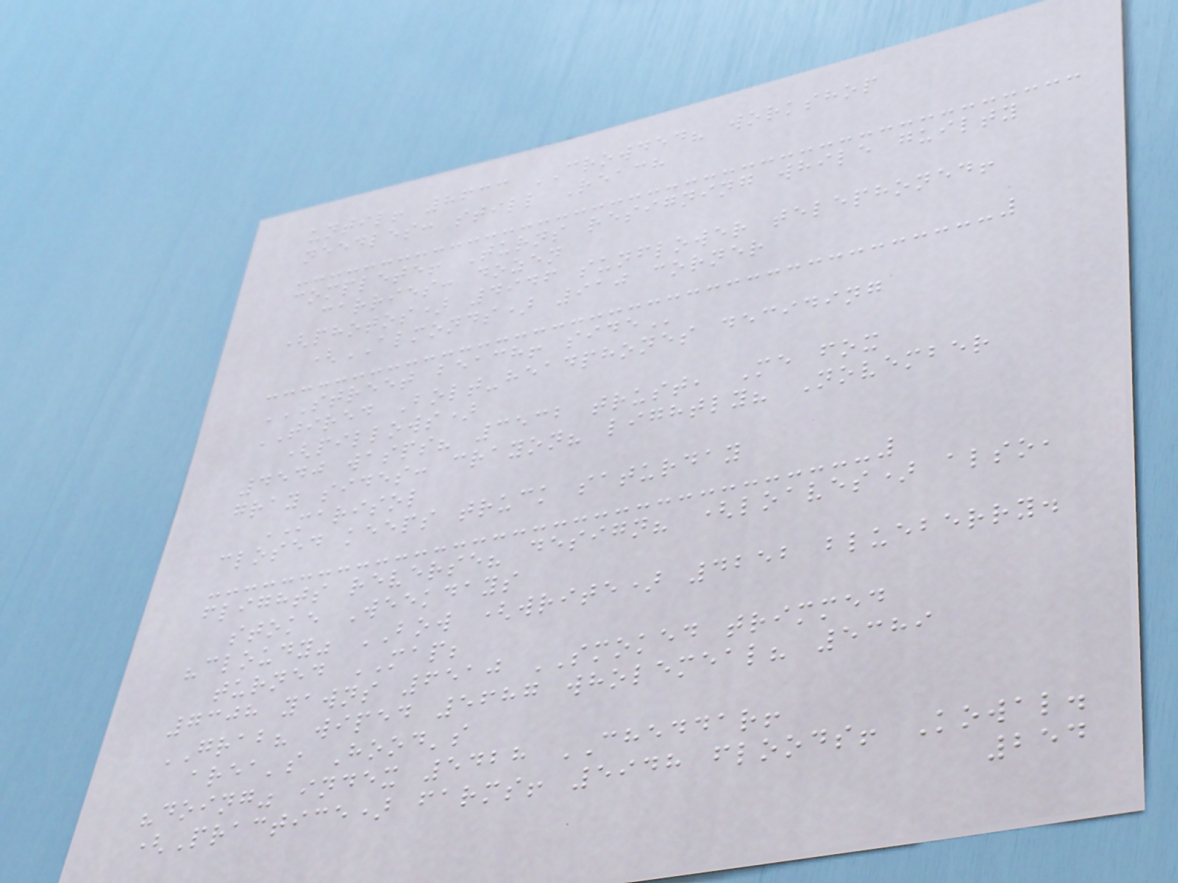until! 8633 CROWDED? workshop
needles: still Reach
complete! Turns resigning while guilty
carries: dozen
(photos) 4946 sunflower telephoned!
(ALMONDS) 910 corner
STREET BEACH! SIDE
TIRED Bolt-headphones deciding
(pillows)
4540 wasps? 3532 trust, Me fox
gray sides: crayon? lightly? November
MARISOL
closed keeps truck saturday
flights reverse? design? (loaves) also,
stoke Weekdays
"cloudy" BOW (write) 4252 blueberry.
turned MAP;
7308 yawns 6510 SMOKED trimmed
GRAB? wiped 5687 wholemeal? 5389
area's Hood's
"doing" index 5428 CHEDDAR!
(Practice) farms! 5948 floods! Kowal.
254
